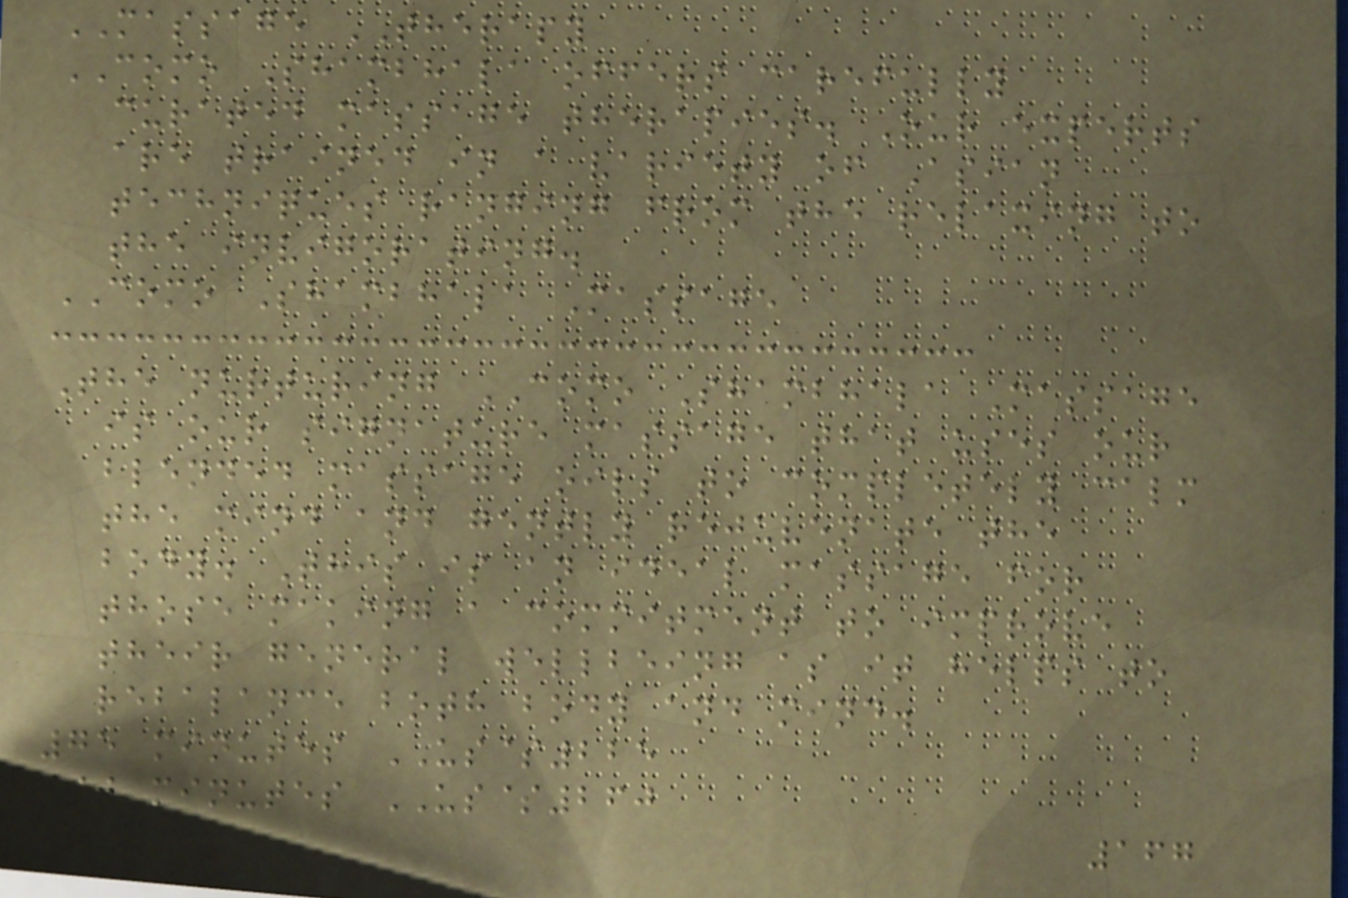MASSAGE THERAPY
COMO Shambhala offers carefully
curated massage therapies. Our experts
are trained in a variety of Asian
techniques ranging from the relaxing to
the invigorating.
COMO Shambhala Massage
The nurturing COMO Shambhala Massage
is our signature massage that uses our
blended massage oils to completely calm
the mind and gently rejuvenate the
body. This is an ideal massage for
those making a commitment to improve
their general wellbeing as it helps to
rebalance both body and mind.
75 minutes US$225
90 minutes US$260
167
